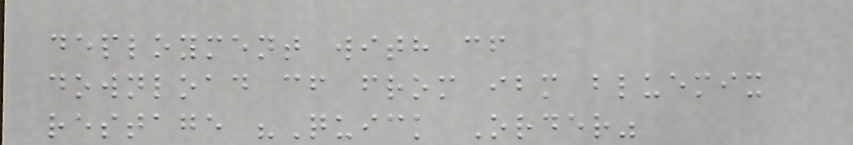deployment with cf
download cf from ibm bluemix
restage "Quick Order"
